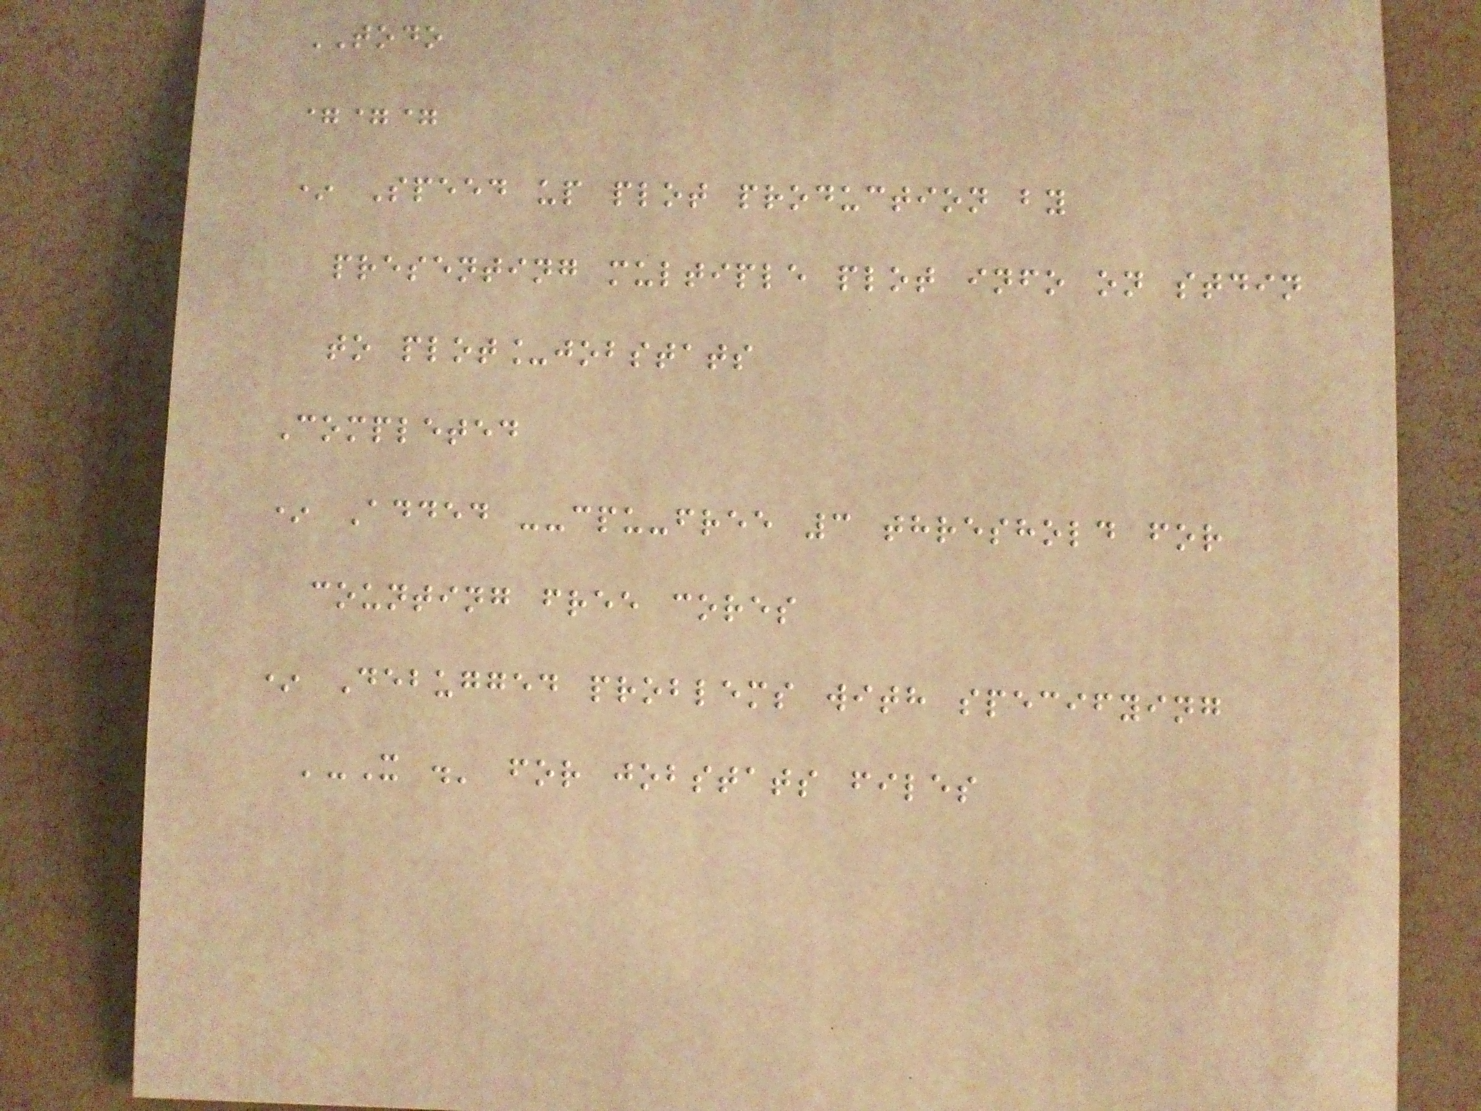TODO
===
* Speed up plot production by
presenting multiple plot info on stdin
to plot_jobstats
Completed
* Added --cpu-free 3 threshold for
counting free cores
* Debugged problems with specifying
'-X .' for jobstats files
